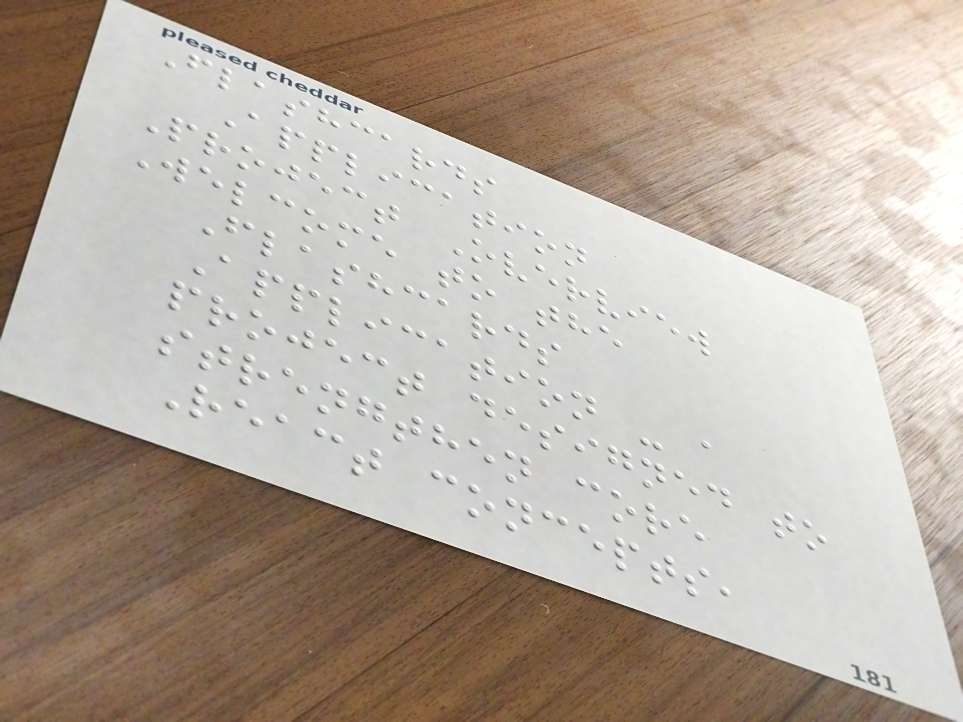Flashcards
Application
Project Overview
Welcome to the
Flashcards
Application - a
project designed to
strengthen core
React concepts,
